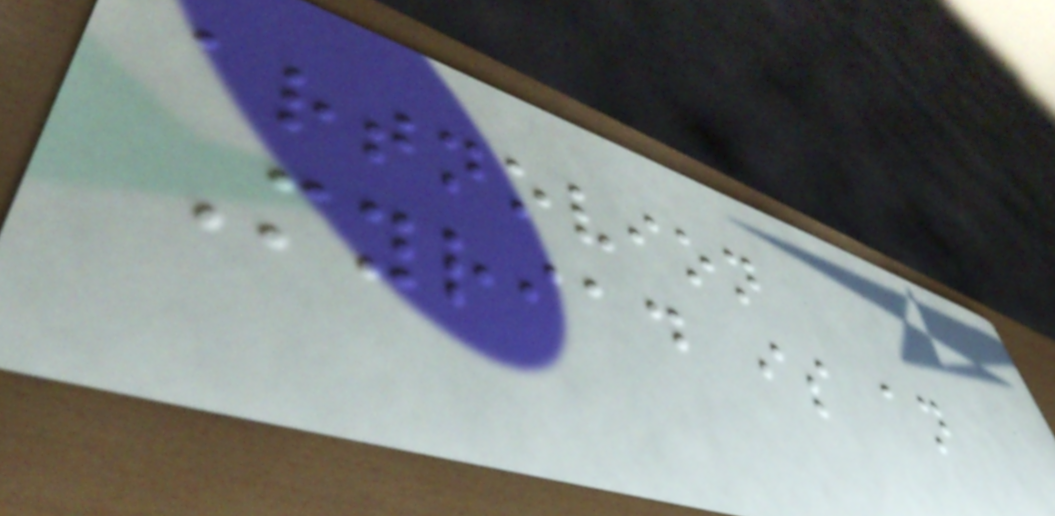artnovion
Myriad is an
